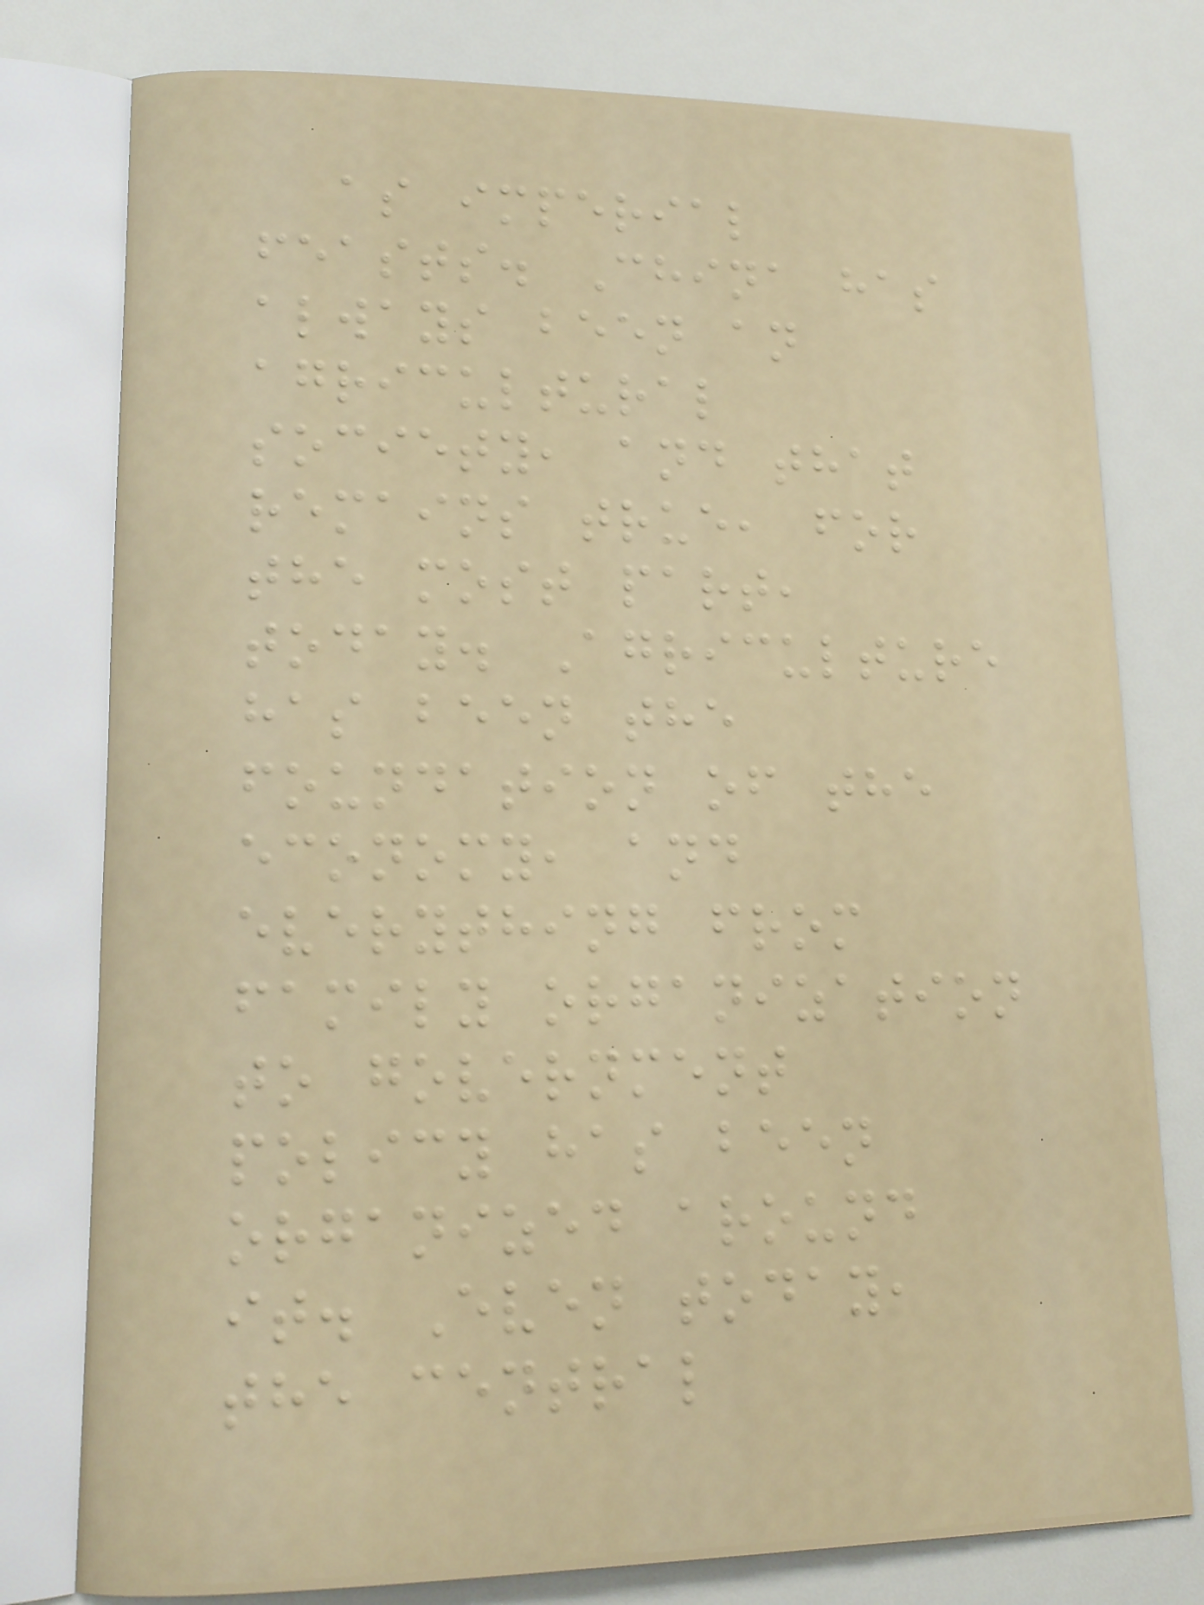as imperial
feasts. China has
always been an
agricultural
society, and that
remains true, for
the most part,
today. Agriculture
has been the
foundation of the
economy, and
everything from
family organization
to government
policy has been
organized around
it. Even today,
the central
